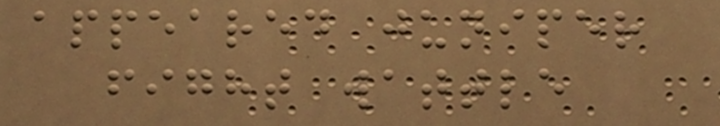appeared juniper
fight wattle
